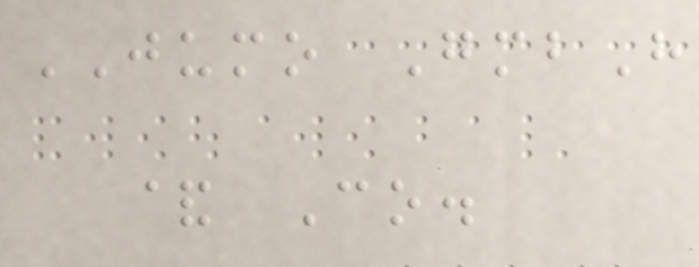JUMO GmbH
& Co.
